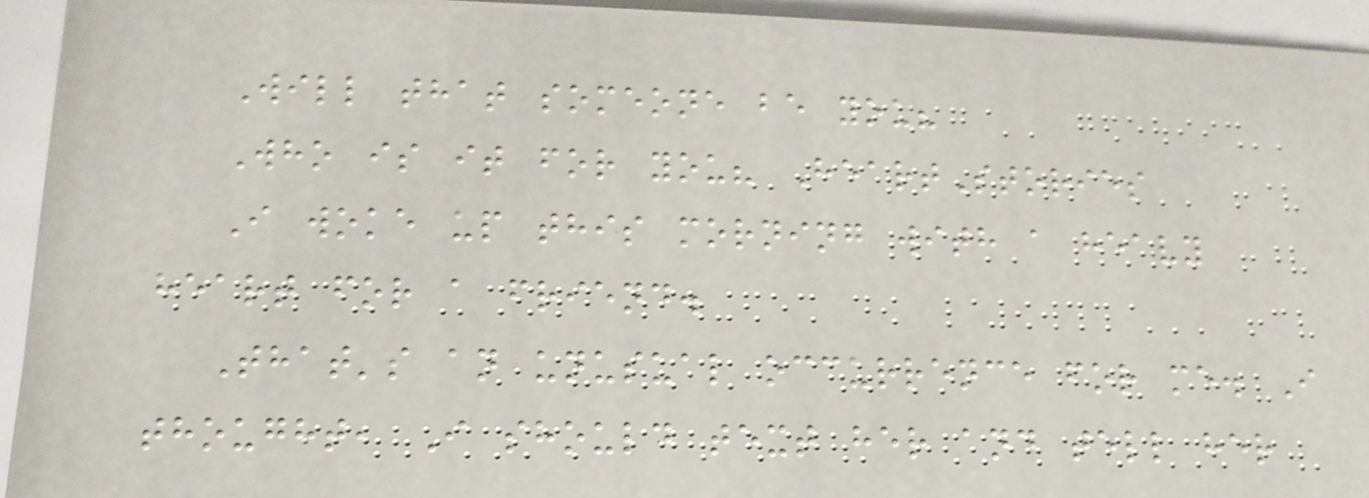Will that someone be you?
Who is it for you? HeartStories
I woke up this morning with a heavy
heart for a friend.
That's an unusual occurrence for me. I
thought, I should text her and tell her
